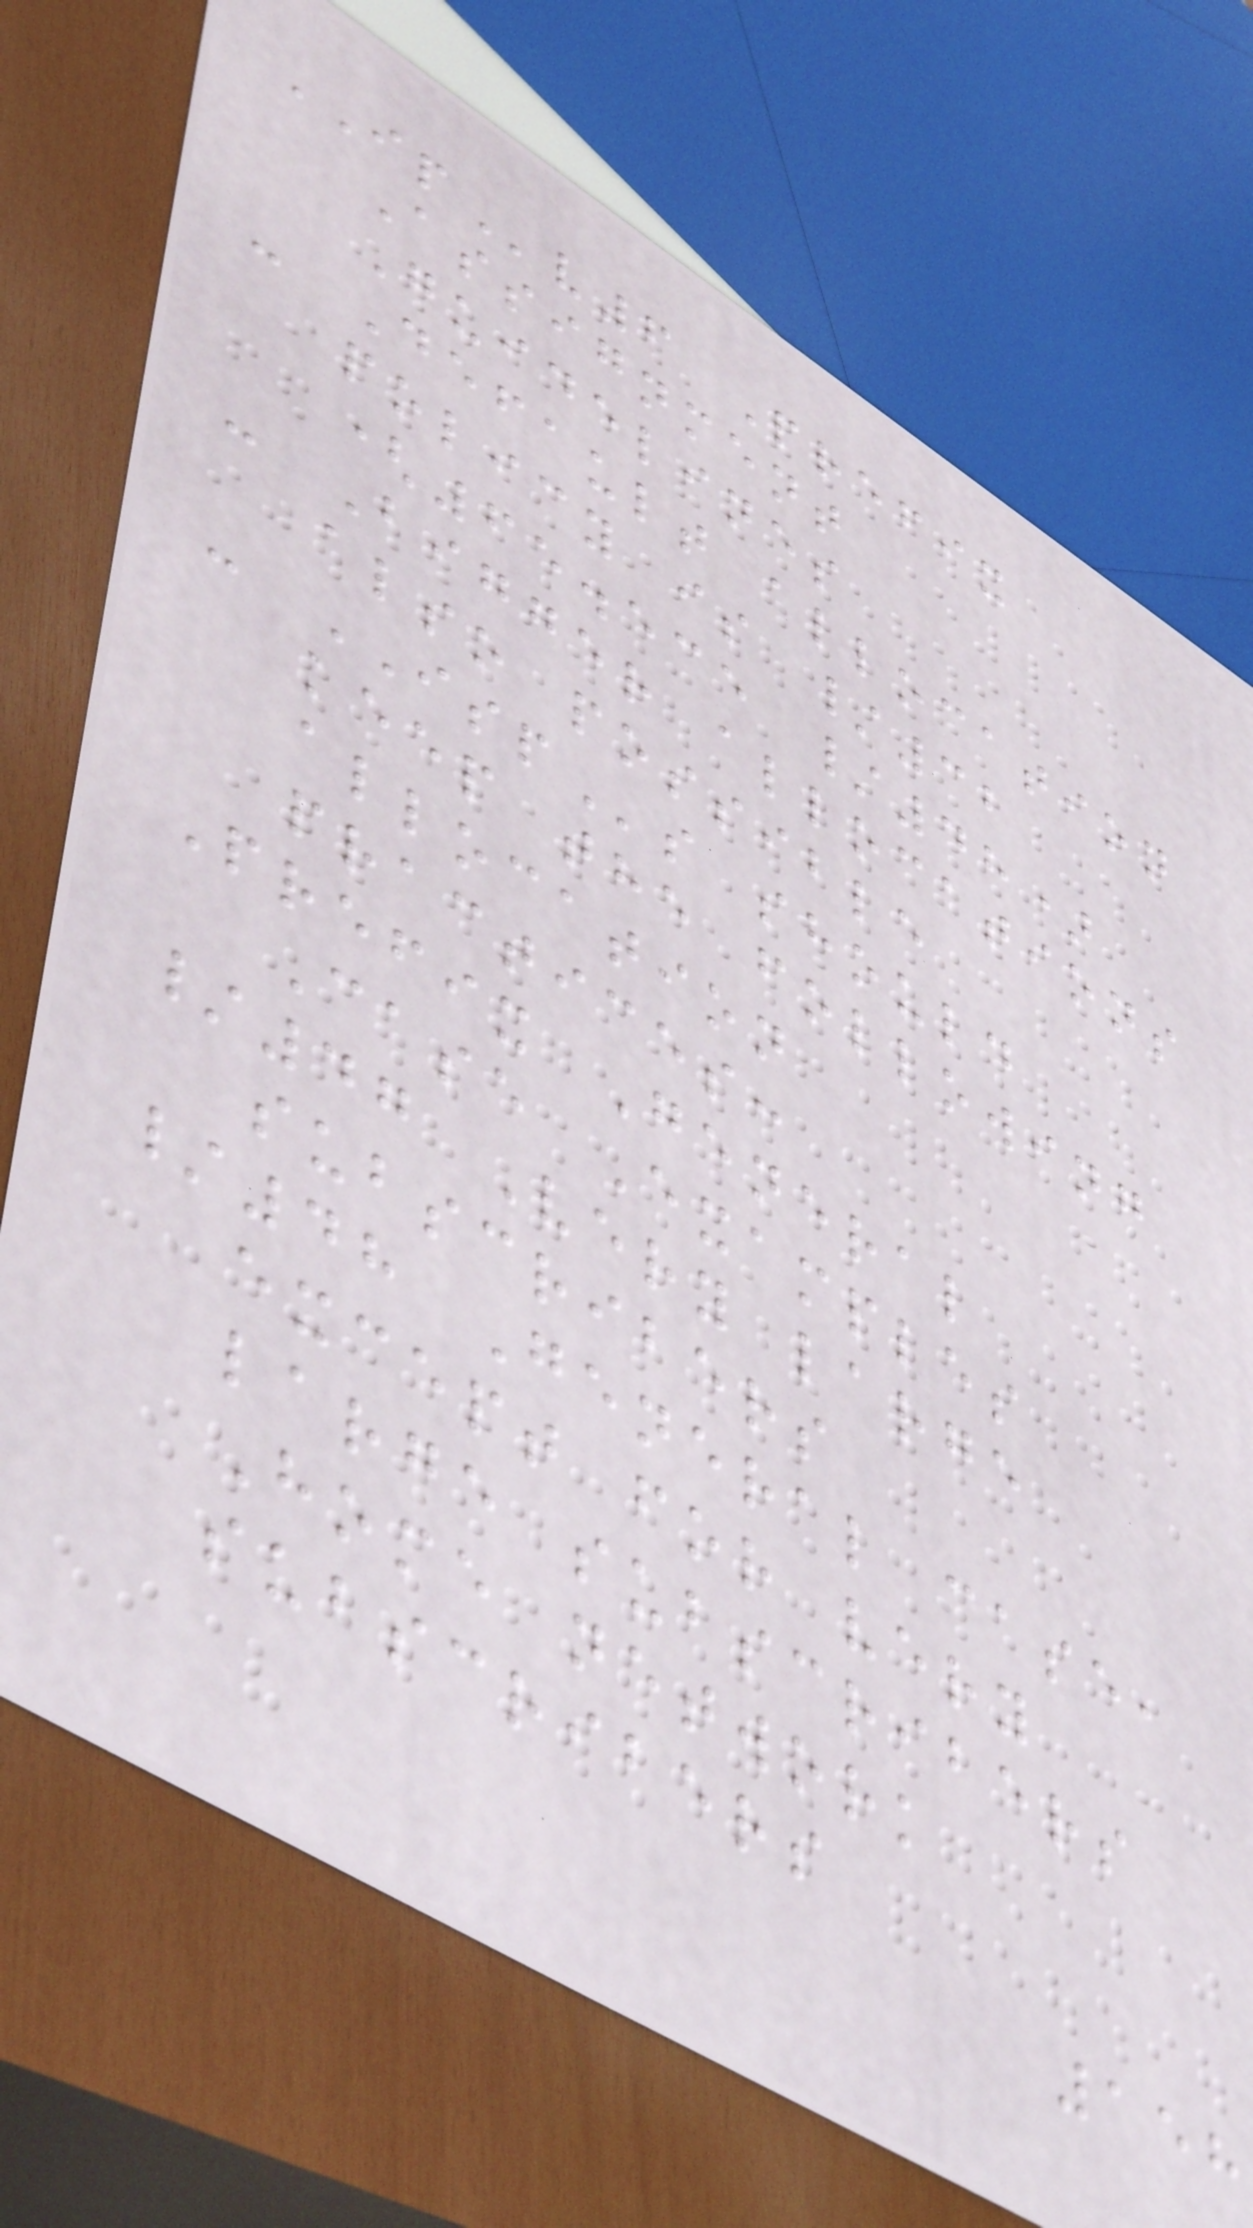IPv6 Prefix
Assignment
Guidelines
- Default allocation
policy is /32
(65.535 /48)
- Bigger allocations
also possible
- ISPs should
keep the following
allocation
practices:
Prefix General
Case Examples
/47 Very large
subscribers
/48 General case,
except for very
large subscribers
Home network
subscribers
158
